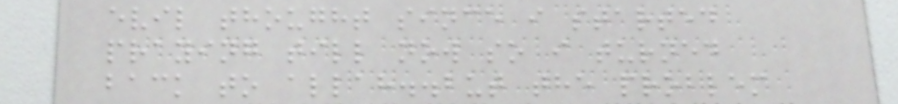evil thought since i started
praying till now so i turned
back to allah..but the problem
